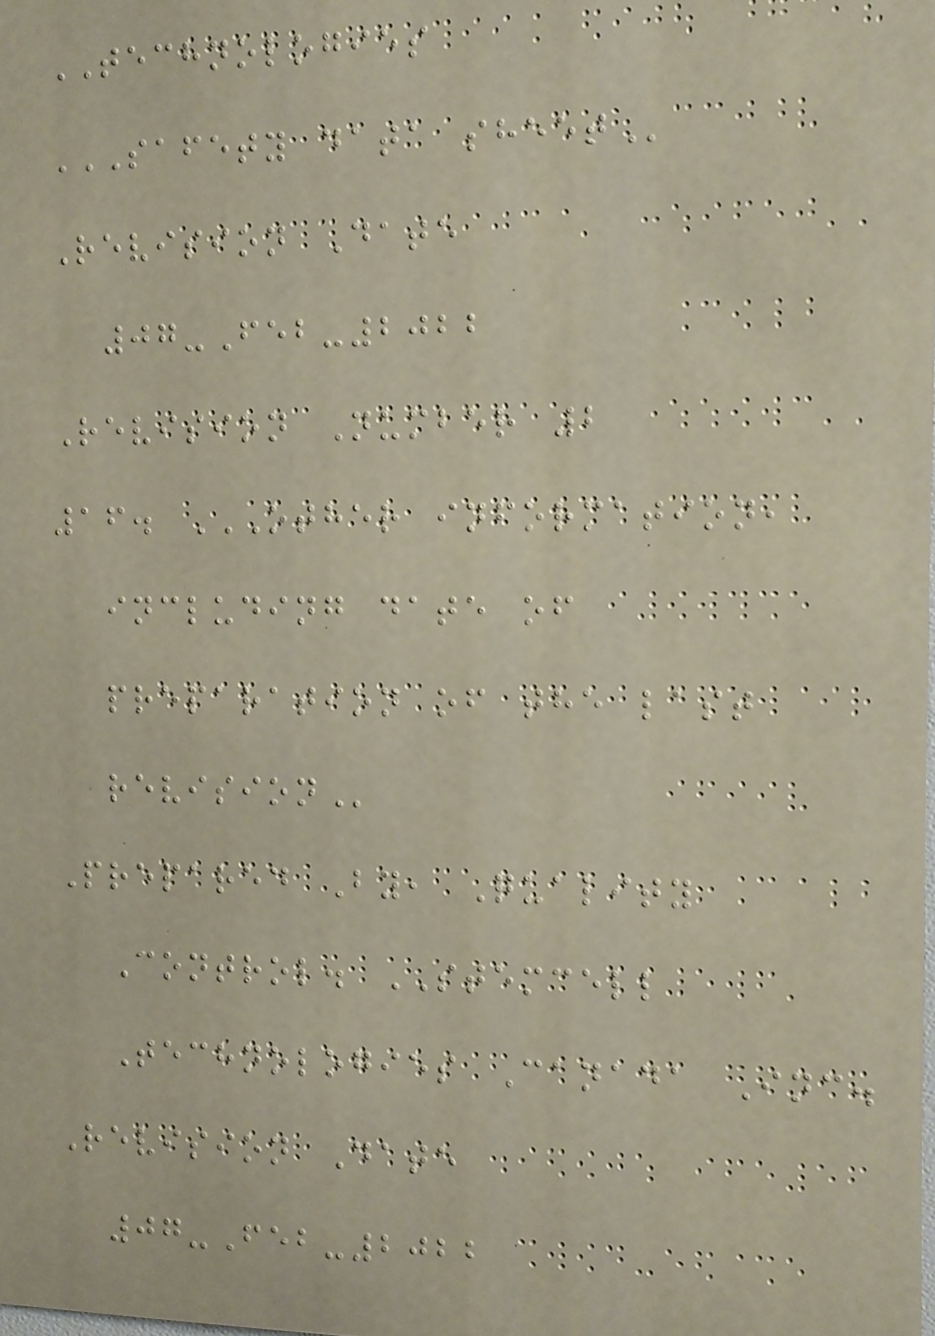TECHNOLOGIES
SAFETY DATA SHEET
Revision Date
07-Feb-2022
Revision Number 2
16. OTHER INFORMATION,
INCLUDING DATE OF
PREPARATION OF THE LAST
REVISION
Prepared By, Quality
Control. STEMCELL
Technologies Canada Inc.
Revision Date
07-Feb-2022
